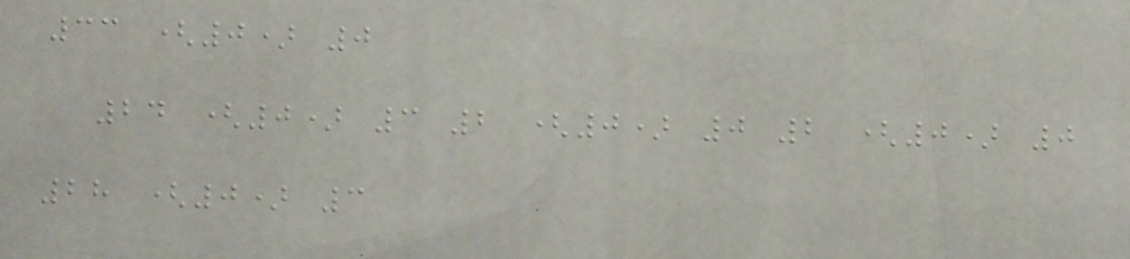33 (0) 0
24 (0) 3 2 (0) 0 2 (0) 0
28 (0) 3
